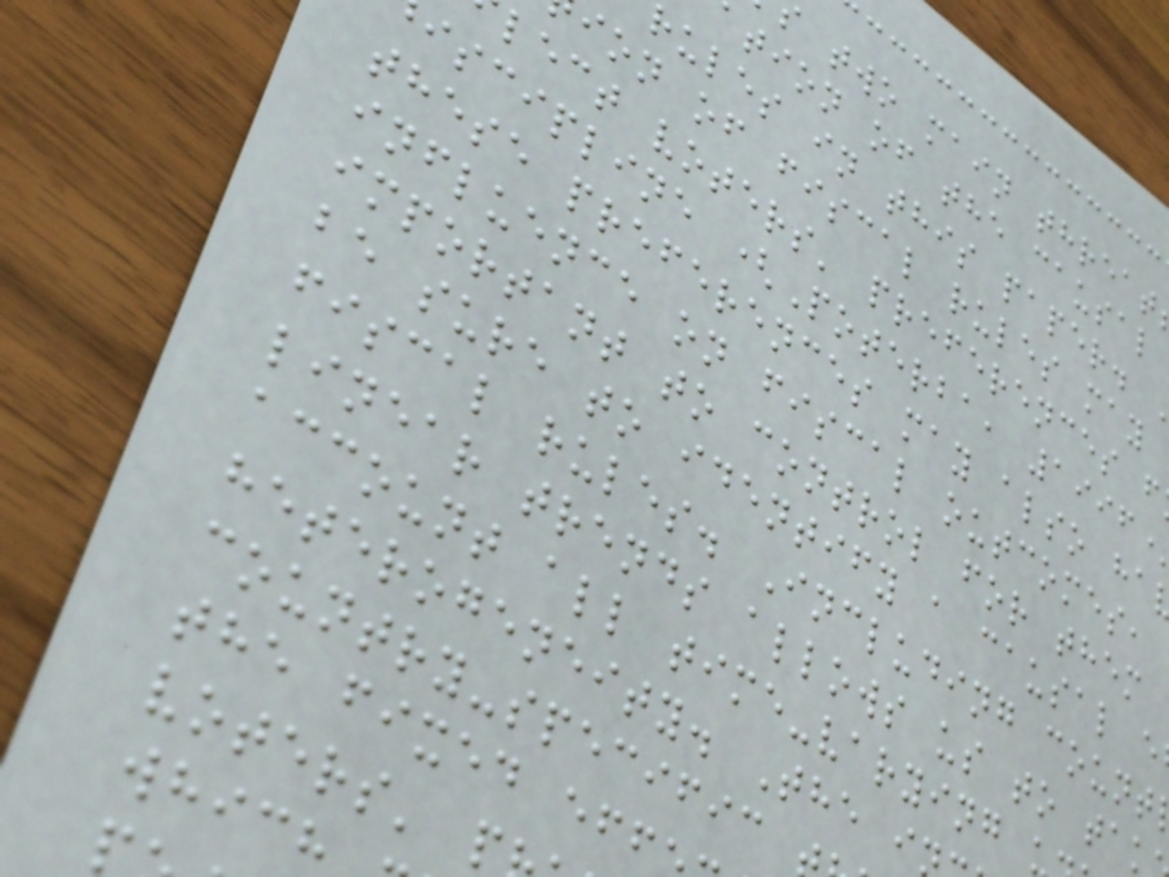two main threat
ation of the causal
rules in this paper.
ion of fiscal rules may
lect voters' preferences f
iscipline (Poterba, 1996
these preferences may also ha
influence on fiscal outcomes,
important to control for them
be sure to identify a causal e
fiscal rules. Including count
linear trends allows us to tak
account all time-varying
heterogeneity. The i
country-specific
the fixed eff
